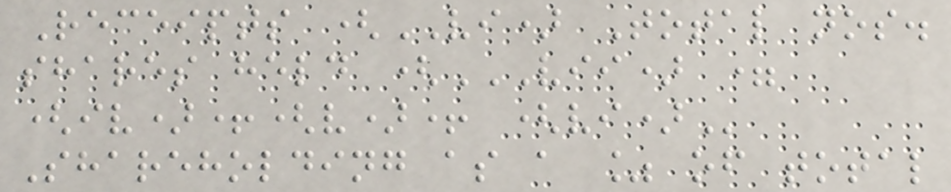Receipts (VI) Total nos.
shares held (VII) =
(IV)+(V)+ (VI)
Shareholding as a % of total
